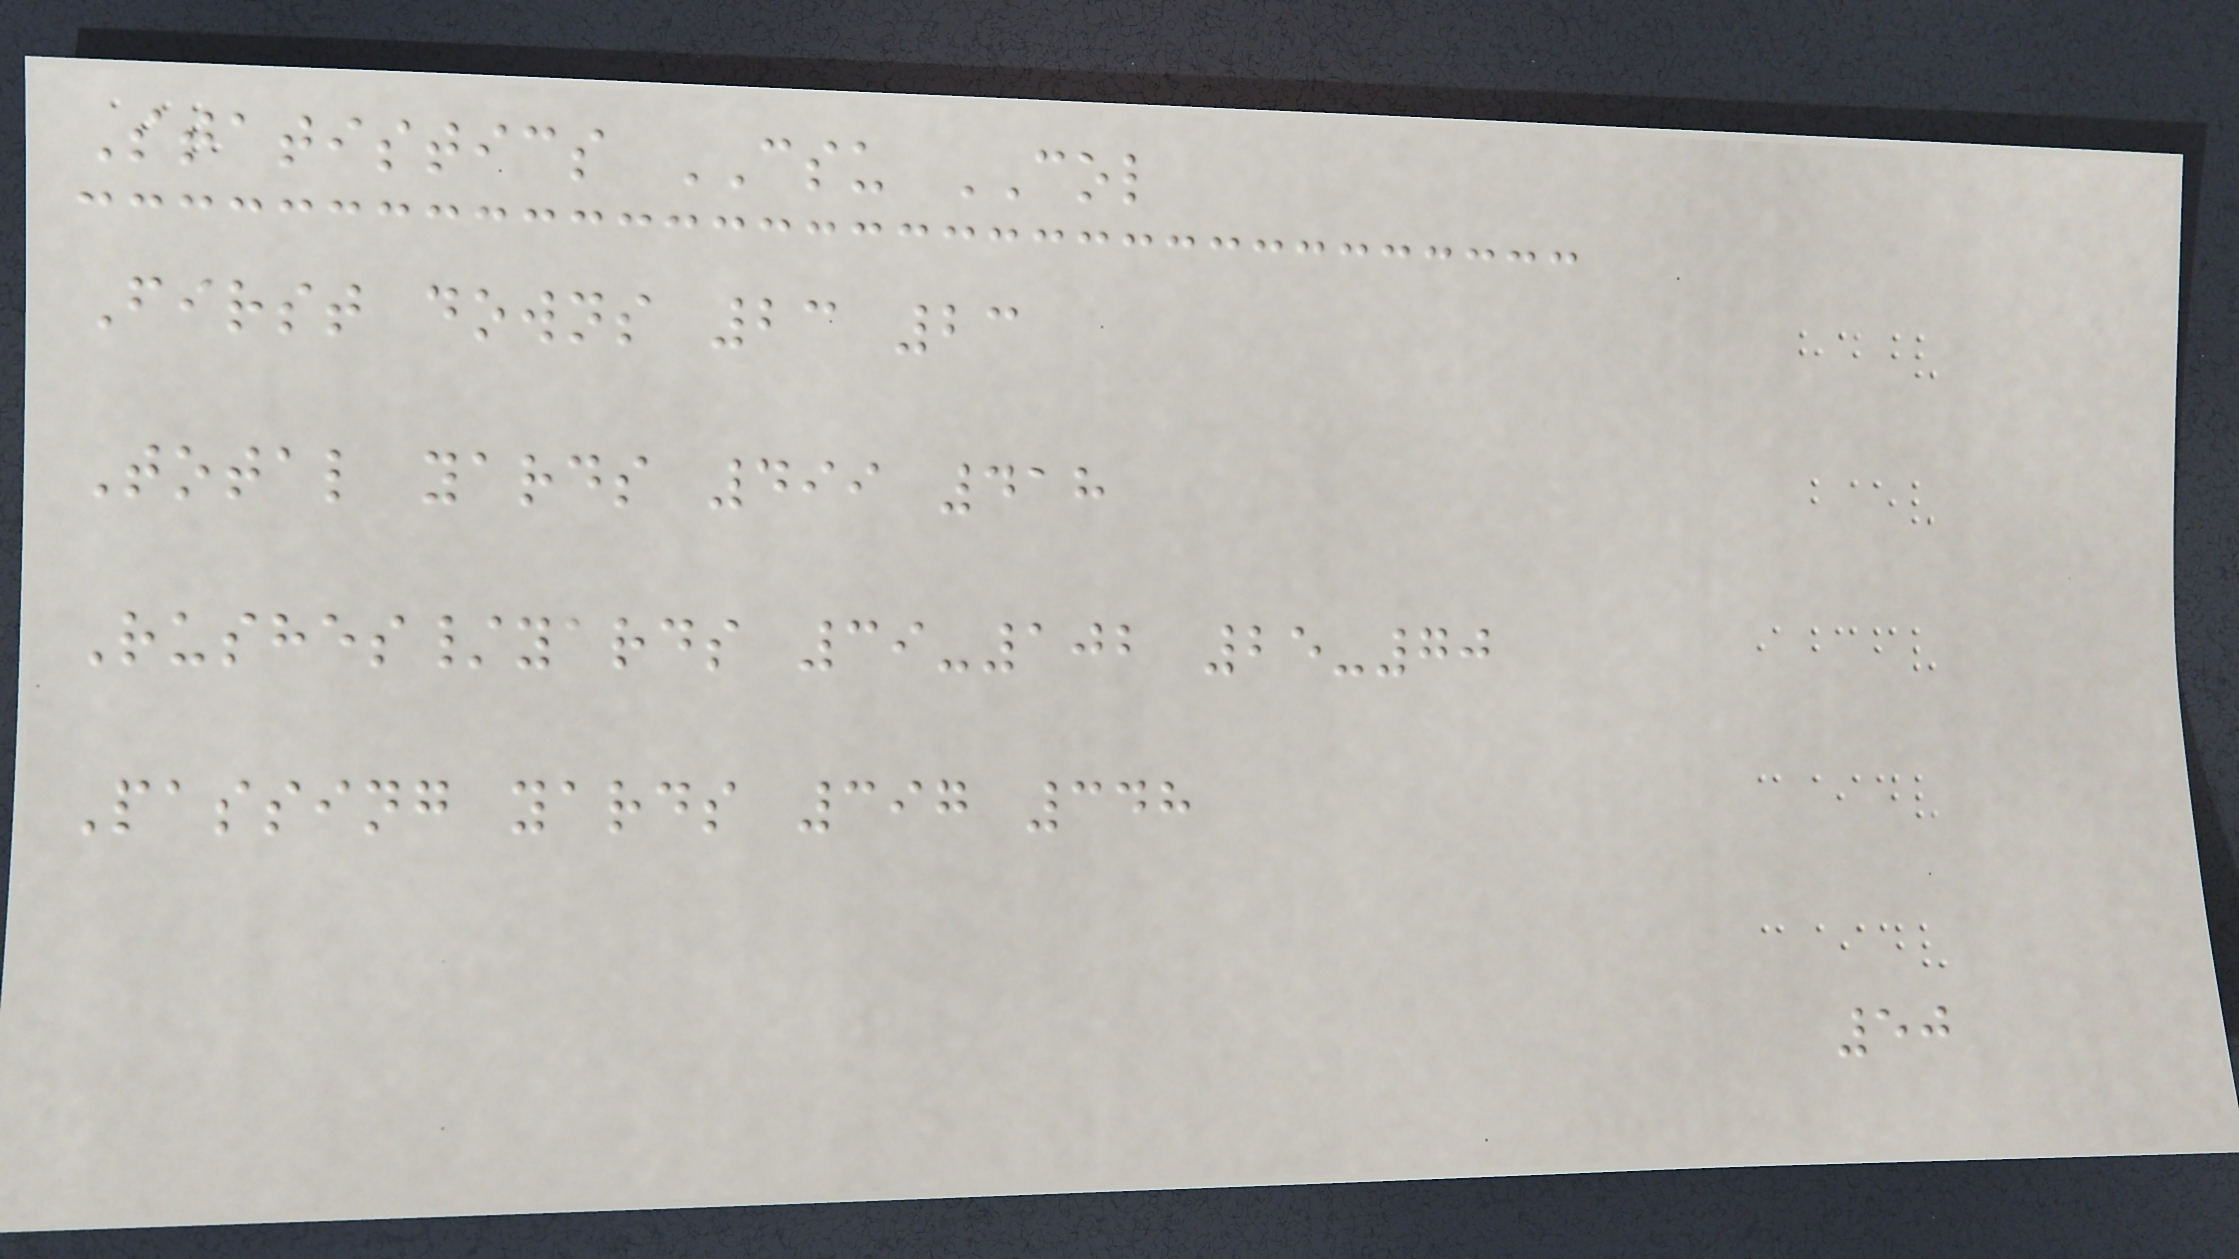Statistics CSU COL
First downs 23 23
Total yards 499 418
Rushes/yards 39-102 25-70
Passing yards 397 348
50
